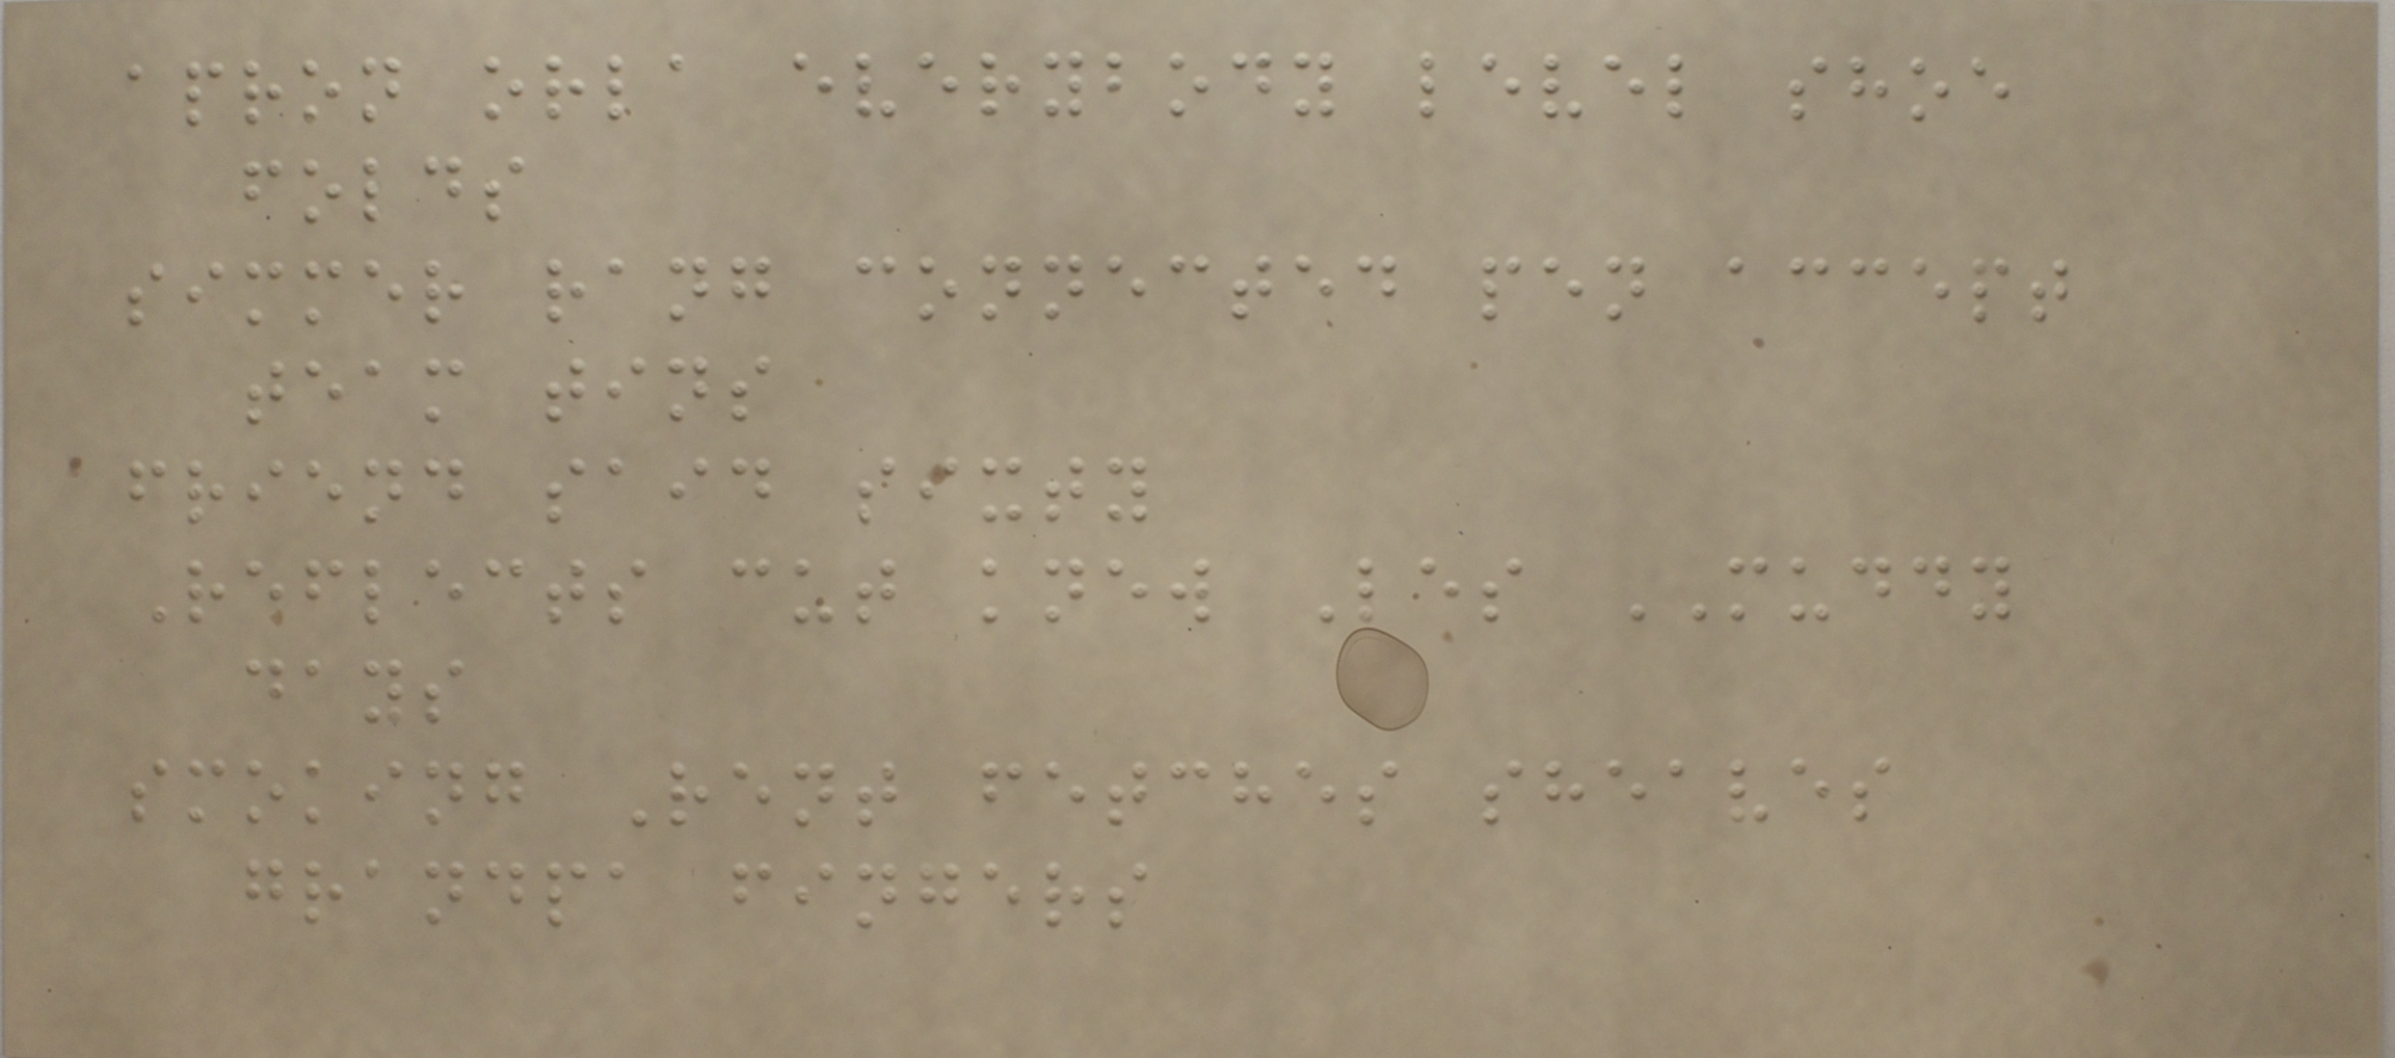apron orla everybody level shoe
folds
simmer rang connected pen accept
team tins
friend said sixty
Reflects cut knew Les MUDDY
days
smoking Rent fetches sheaves
grandpa fingers
